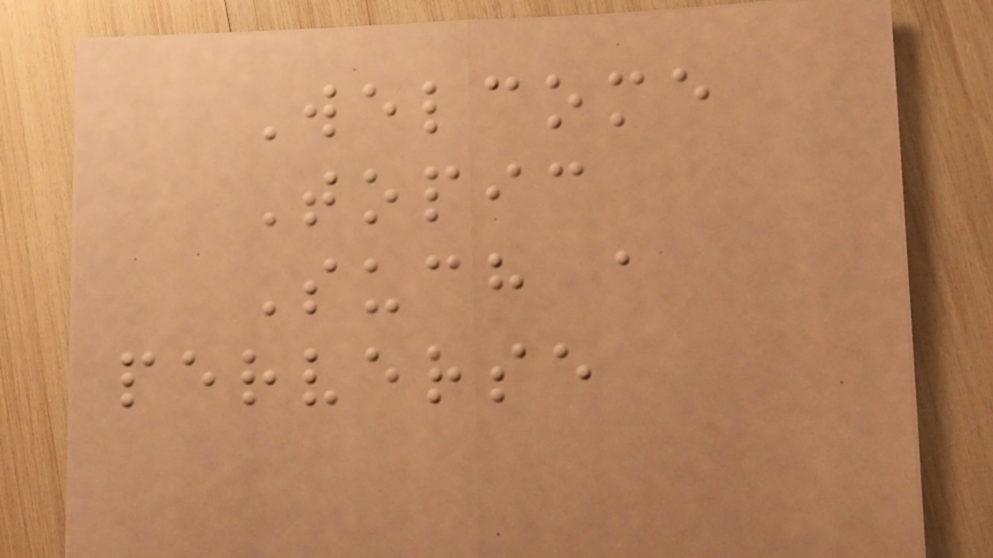Welcome
Topic
Such a
perverse
